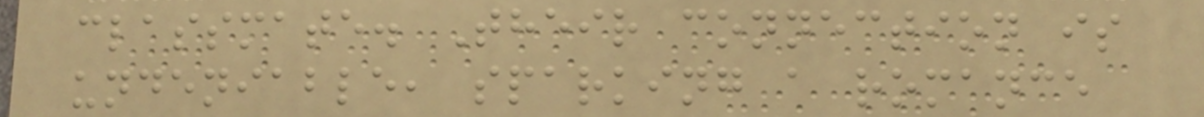classmate. Their connection is
undeniable, sparking a romance
